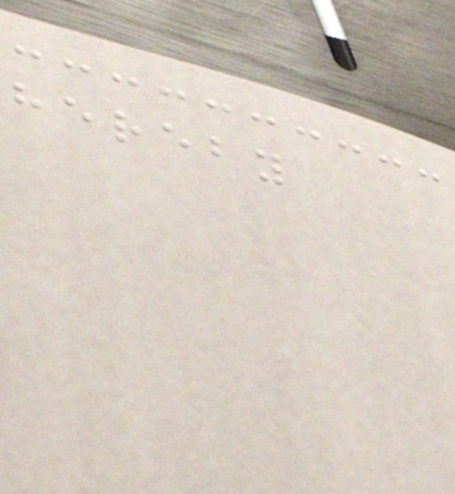hereby
